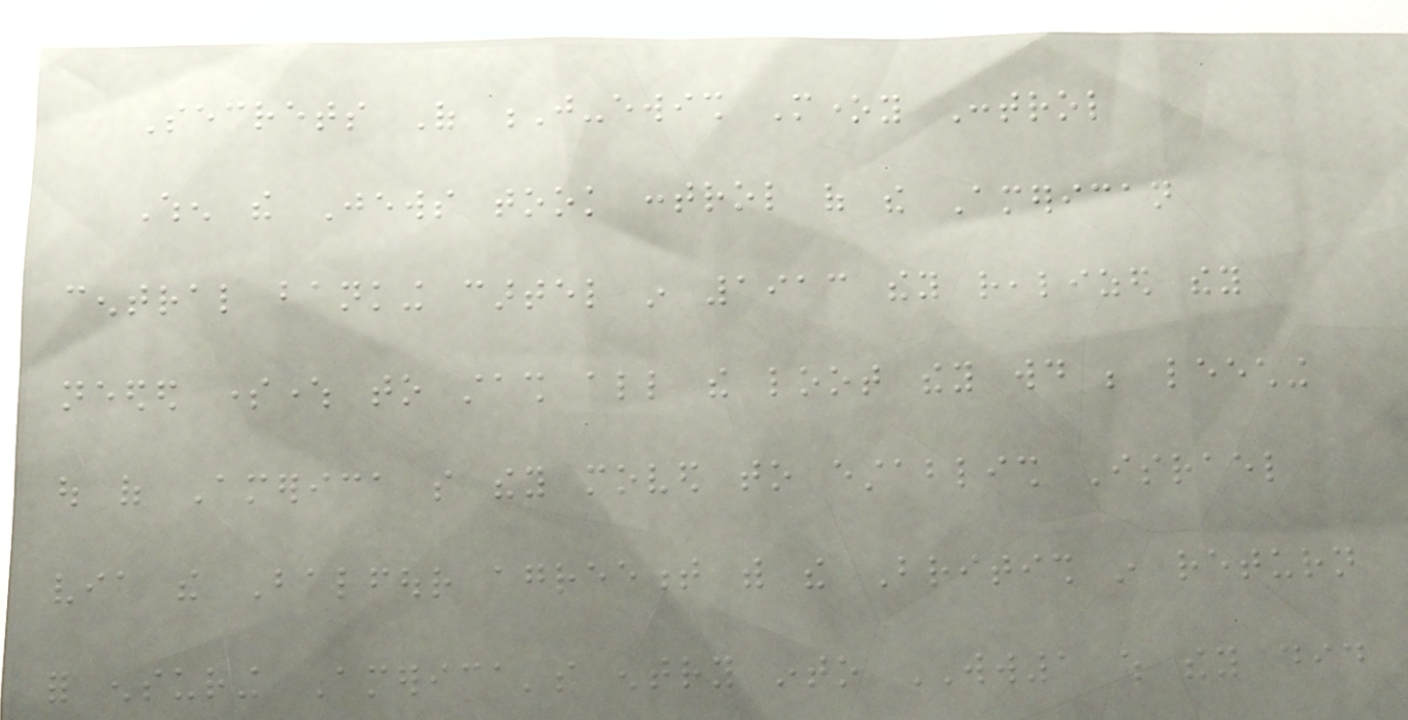Secrets Of J-ewish Money Control
When the Jews took control of the American
central banking cartel in 1913 they realized they
needed somewhere to stash all the loot they would be leeching
out of America so they moved to establish Israel
via the Balfour agreement with the British in return
for ensuring America's entry into WW1 which they did
